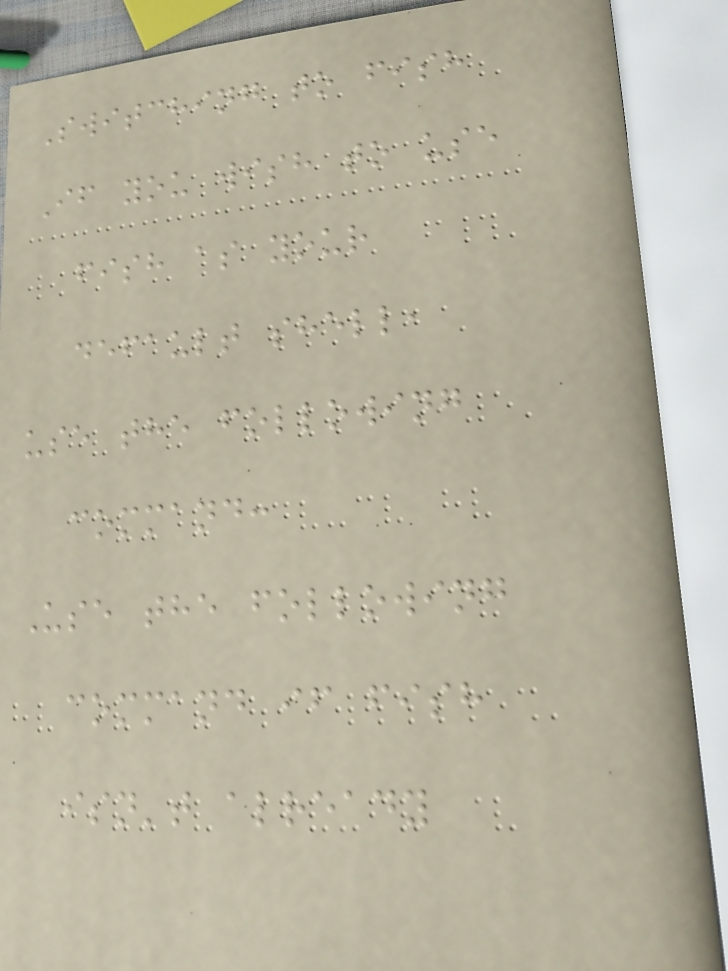Switching to fish
If you wish to use
fish as your
default shell,
use the following
command:
Use the following
command if fish
isn't already
